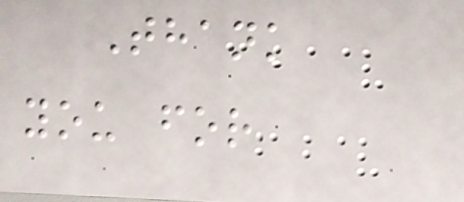Thank
you for
